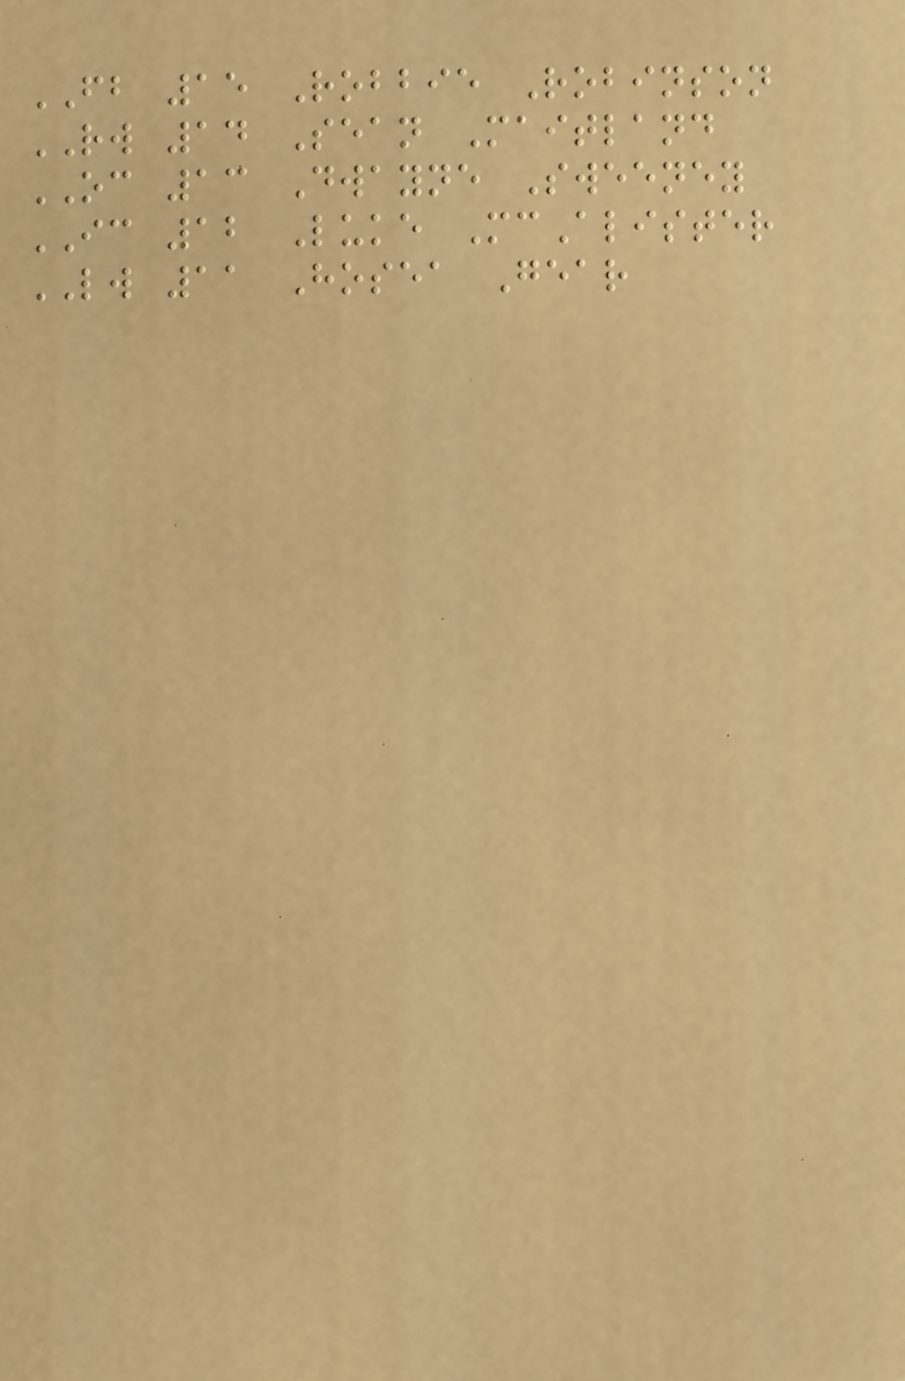FB 15 Robbie Robinson
RW 14 Sean Maitland
OC 13 Dwayne Sweeney
IC 12 Luke McAlister
LW 11 Hosea Gear
